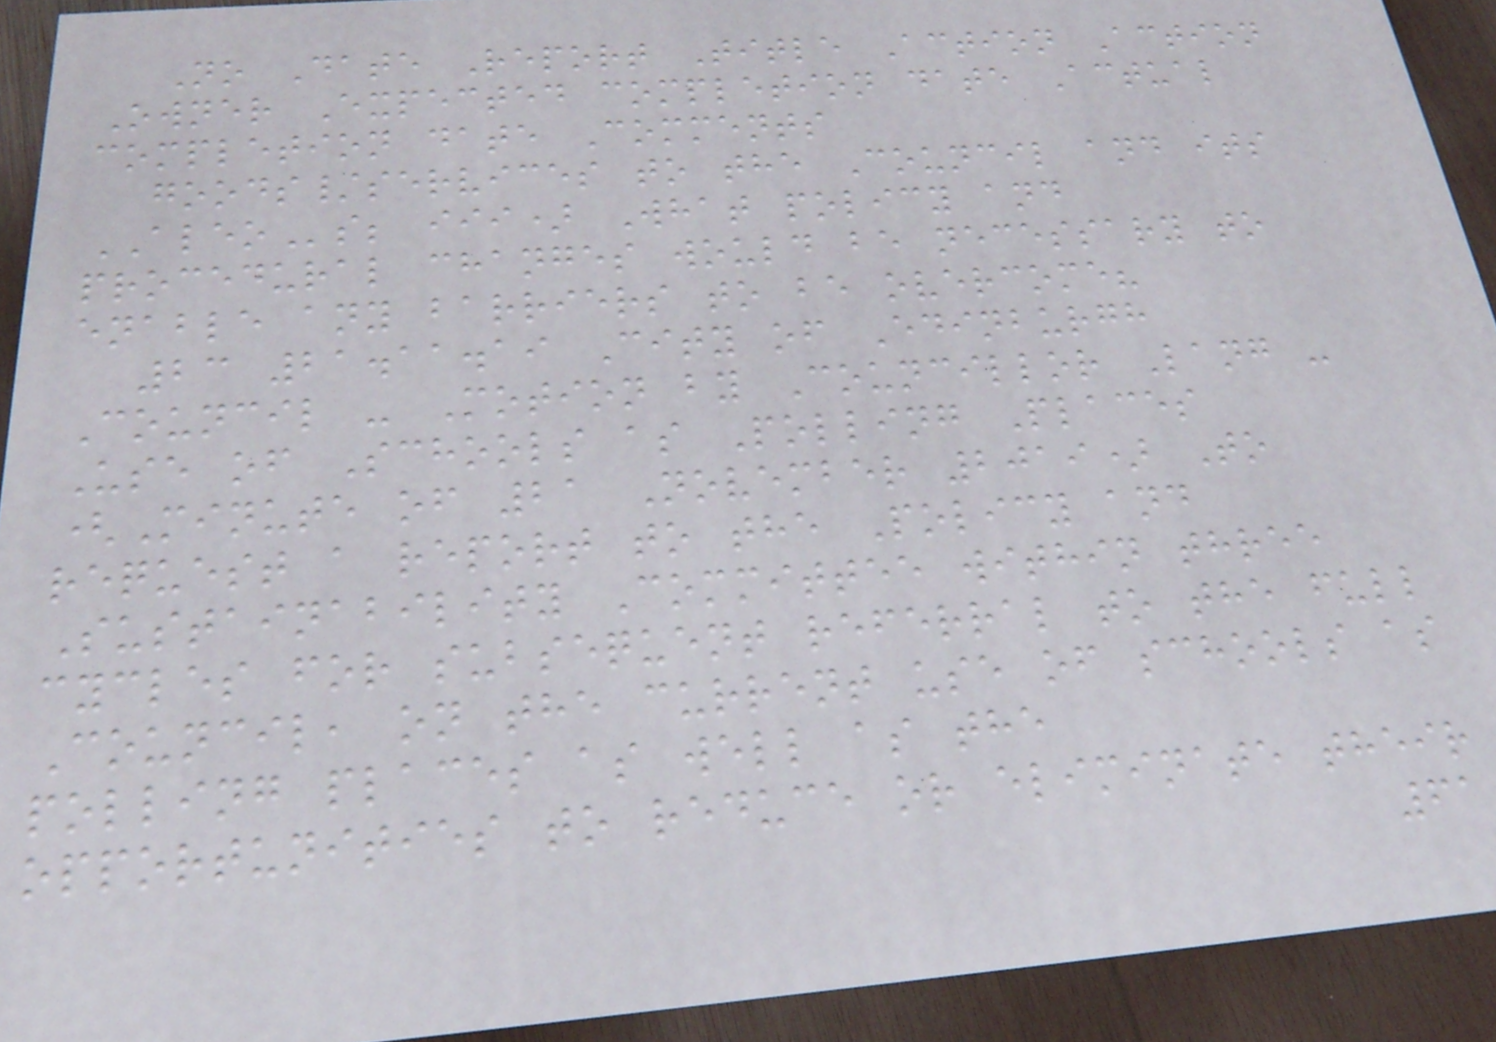No Date Report Title Action Action
Owner Expected completion date Actual
completion date Comments
goods/services to the Council and its
ALEOs; iii) What policy and
procedural changes would be necessary to
enable any barriers to be overcome?
23 21.11.19 City of Edinburgh
Council - Motion by Councillor Lang -
Use of Schools as Polling Places
(Minute of 21 November 2019) To
request a report to the Policy and
Sustainability Committee within three
cycles for subsequent referral to the full
Council, on the current use of schools as
polling places as well as the
opportunities to reduce or eliminate their
61
